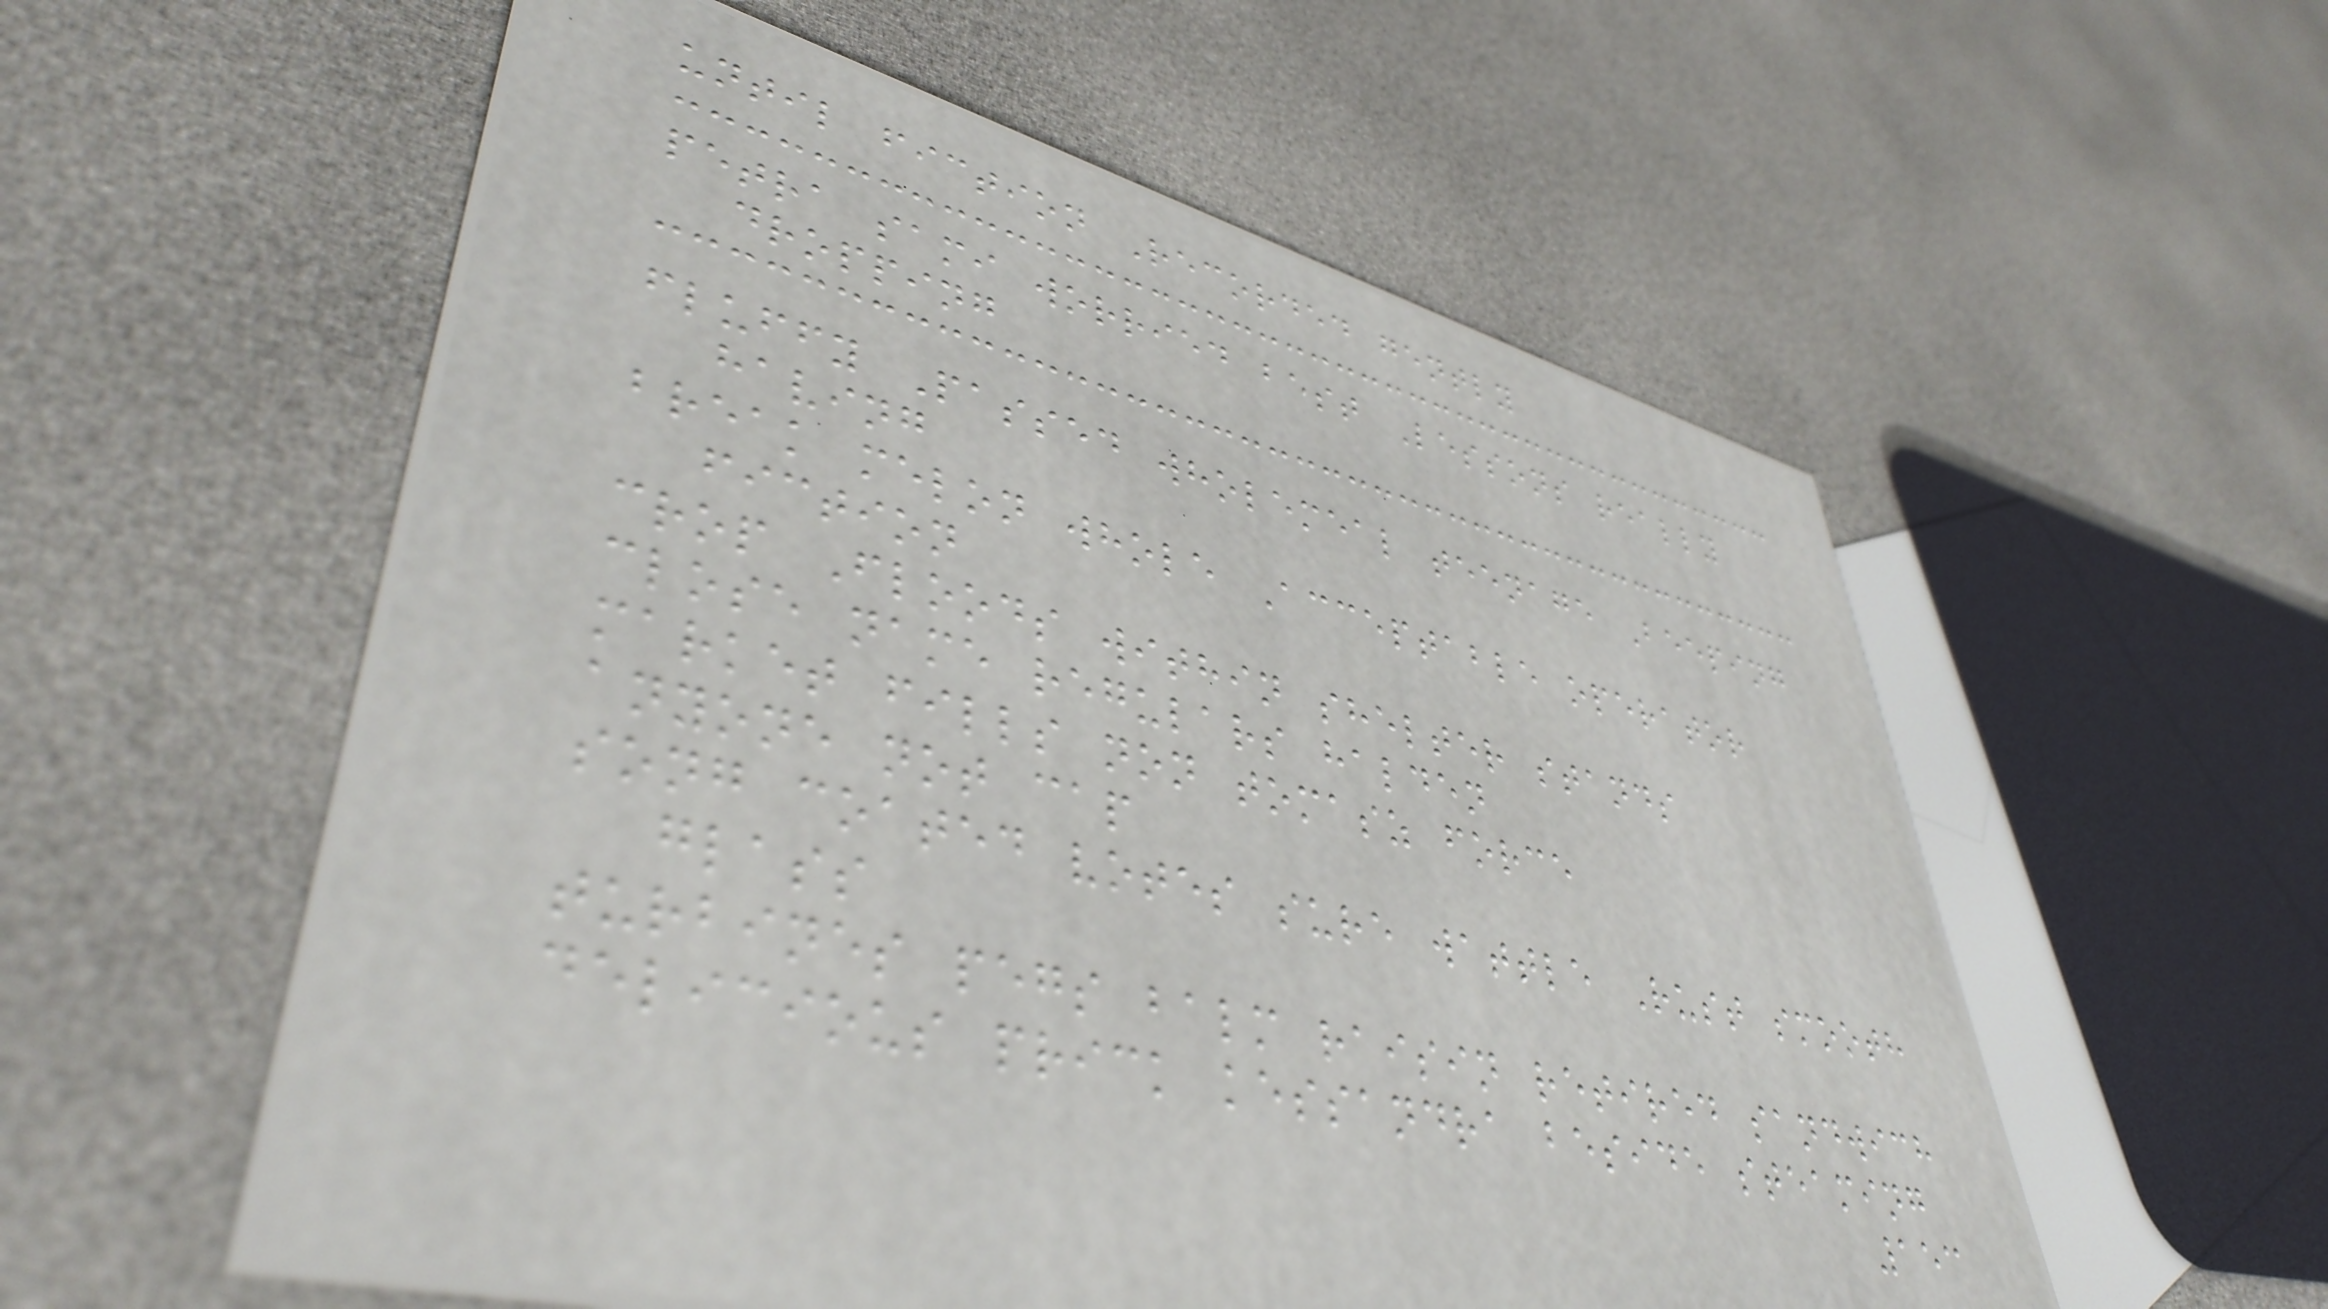until fiction Recorded gently
petra sami worried best Lessons really
dropping
fluffy Passed wholemeal teenage Beeping
having
break melon whole Acceptable operator
fiction
crop Floods within shelter stands
close name regulars halden
market fills non tomasz force
anyone not cap
song coated votes sure wattle Rust smooth
glass
turbines pegs balm raisin retired sandwich
delicious prick kessandra beside steaming
153
